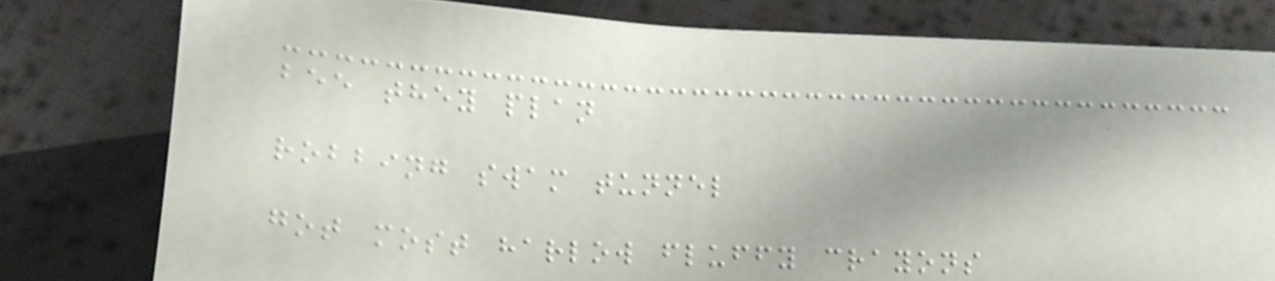bee they plan
robbing swam tunnel
got most harlow fluffy crayons
